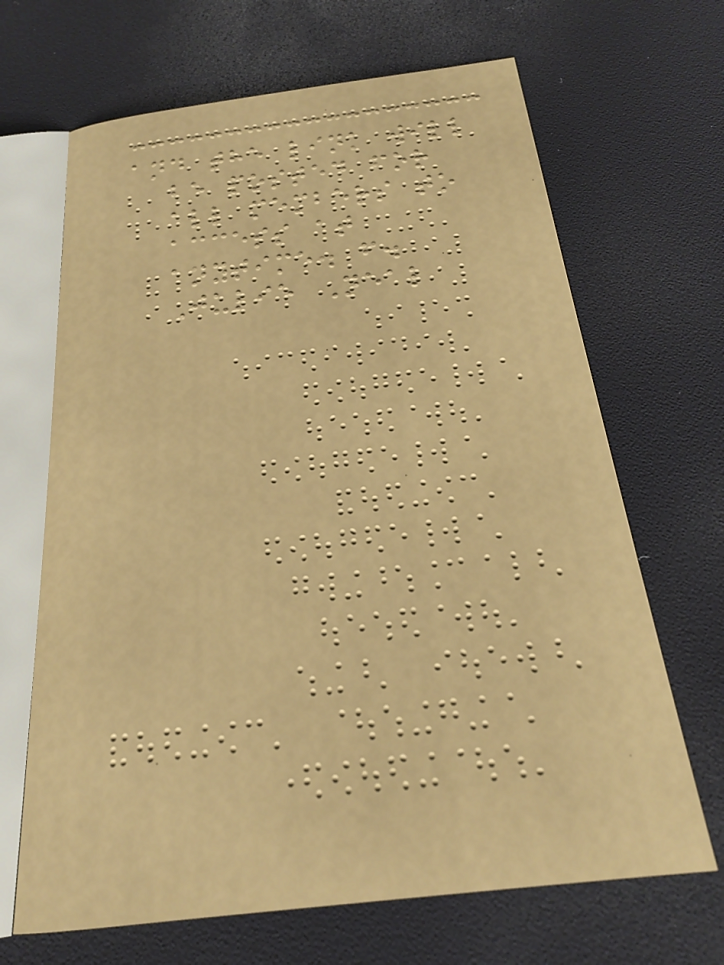and the link will
be posted for
all members to
access at
anytime. f.
Julie Neal
